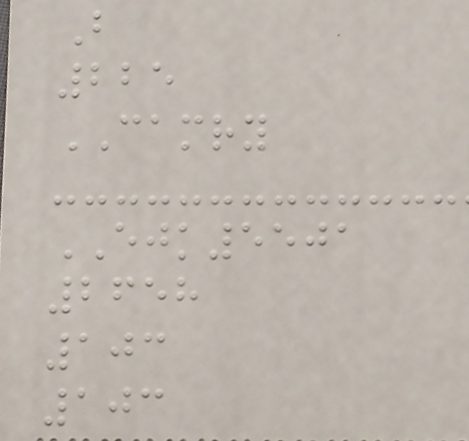B
225
CAMRY
EJK5501
2658
103
103
